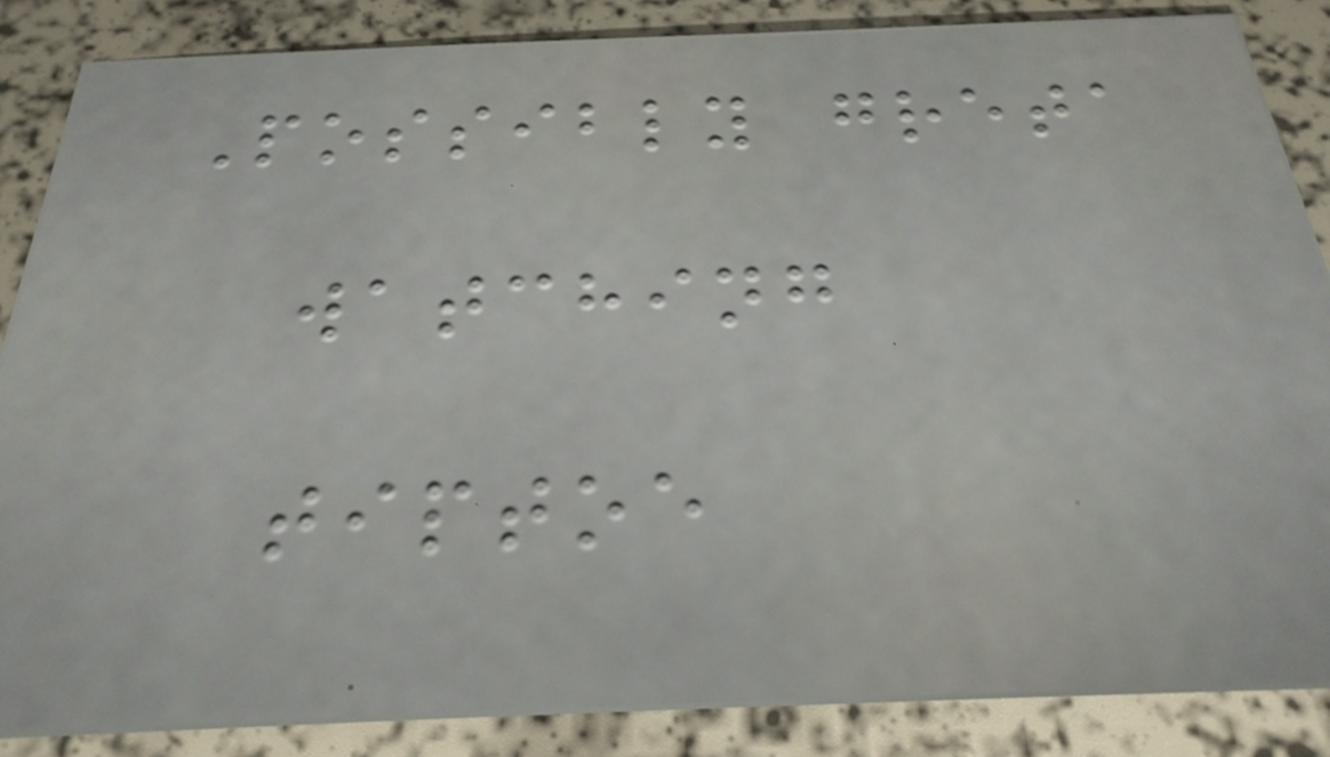Possibly greta
watching
tiptoe
